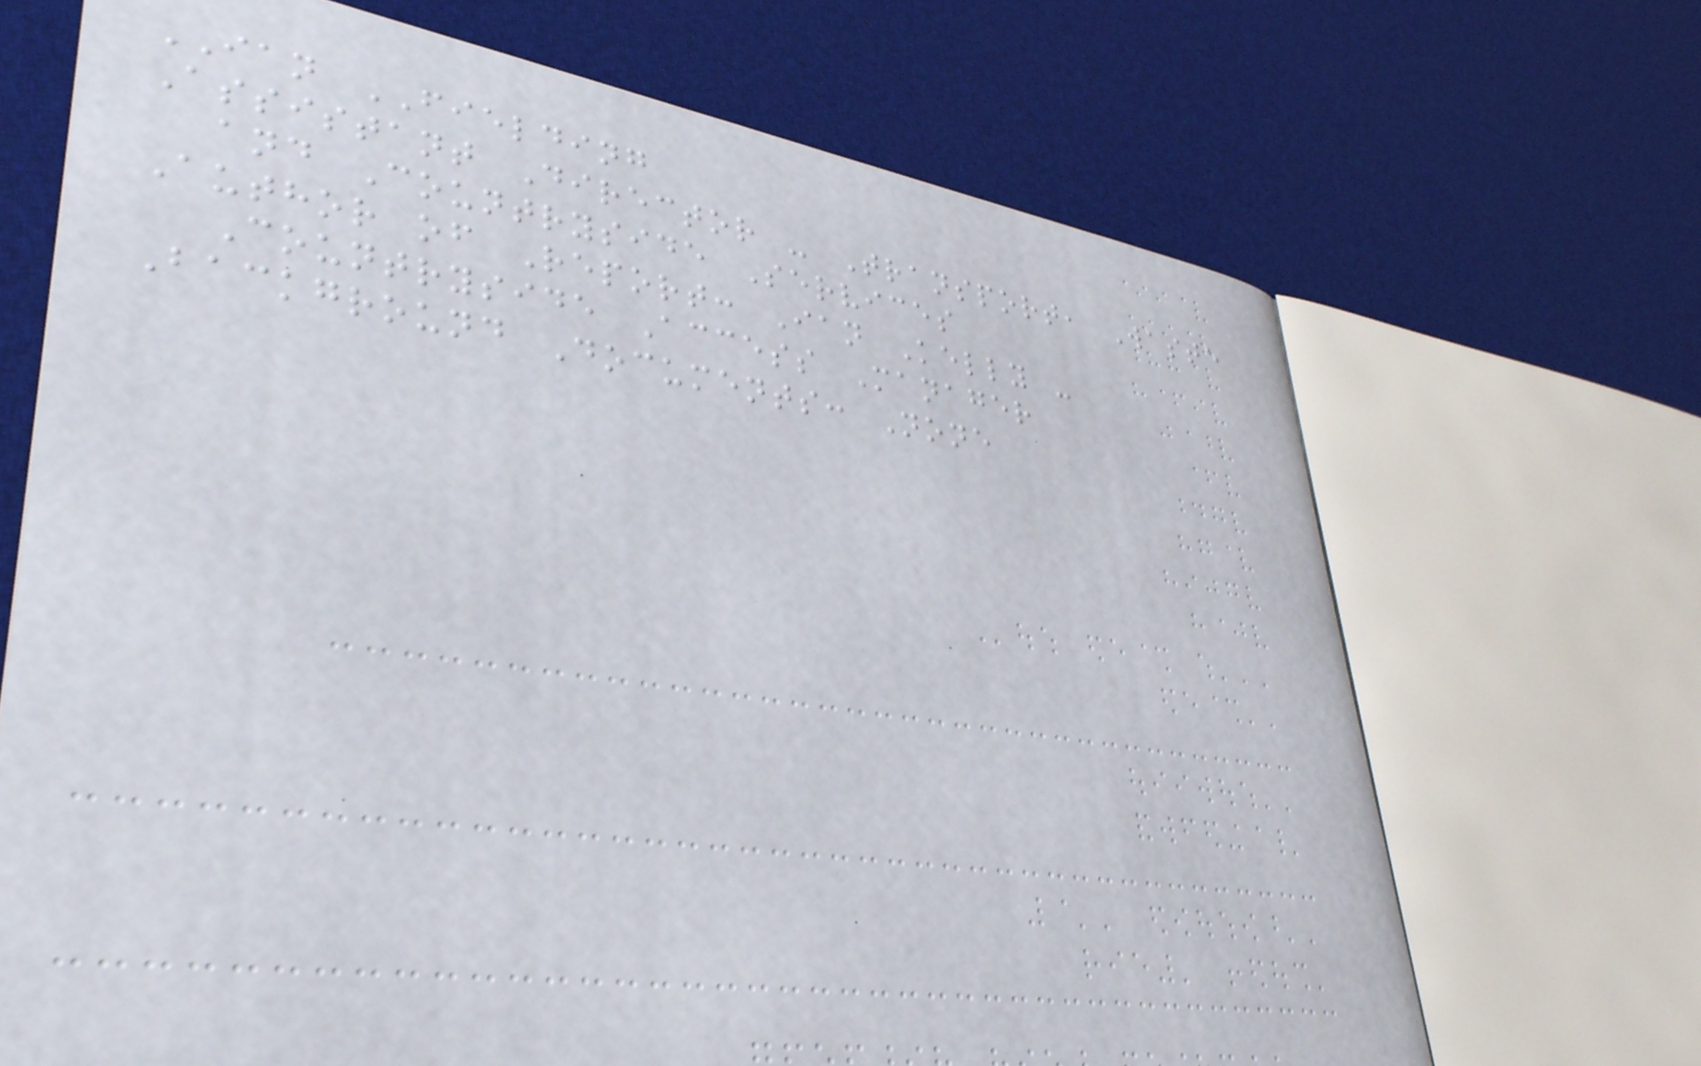IAN FIELDING
Assistant Director - Transport, Waste
and Countryside Services
Author of Report: Ian Kelly -
Countryside Access Manager
Background Documents: None
